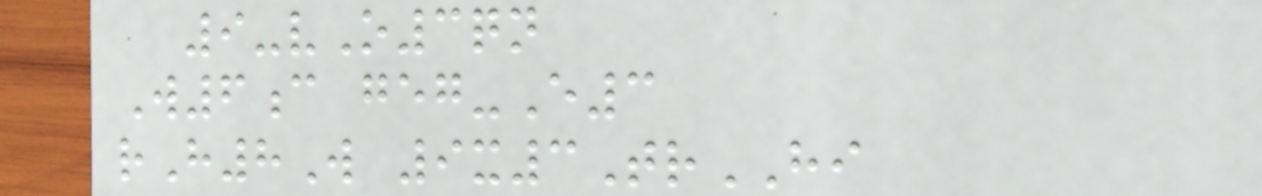9-vO3qn
W6c geg-E3
rH8W 9x3TrHI
